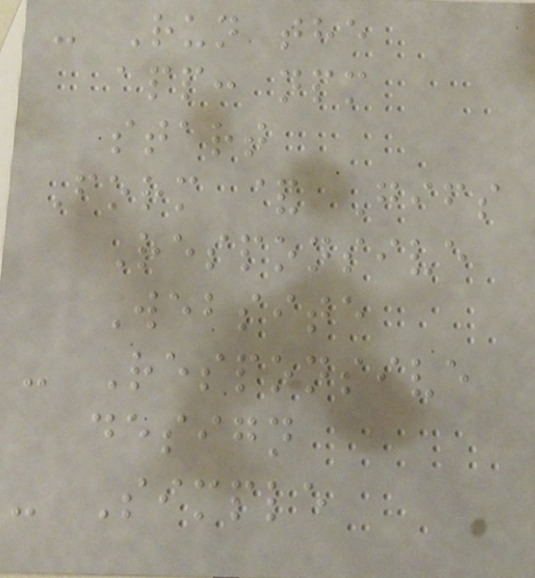- Run the
app: npm
start
Form & Gifs
Responsive
Website
- Responsive
design
- Simple
